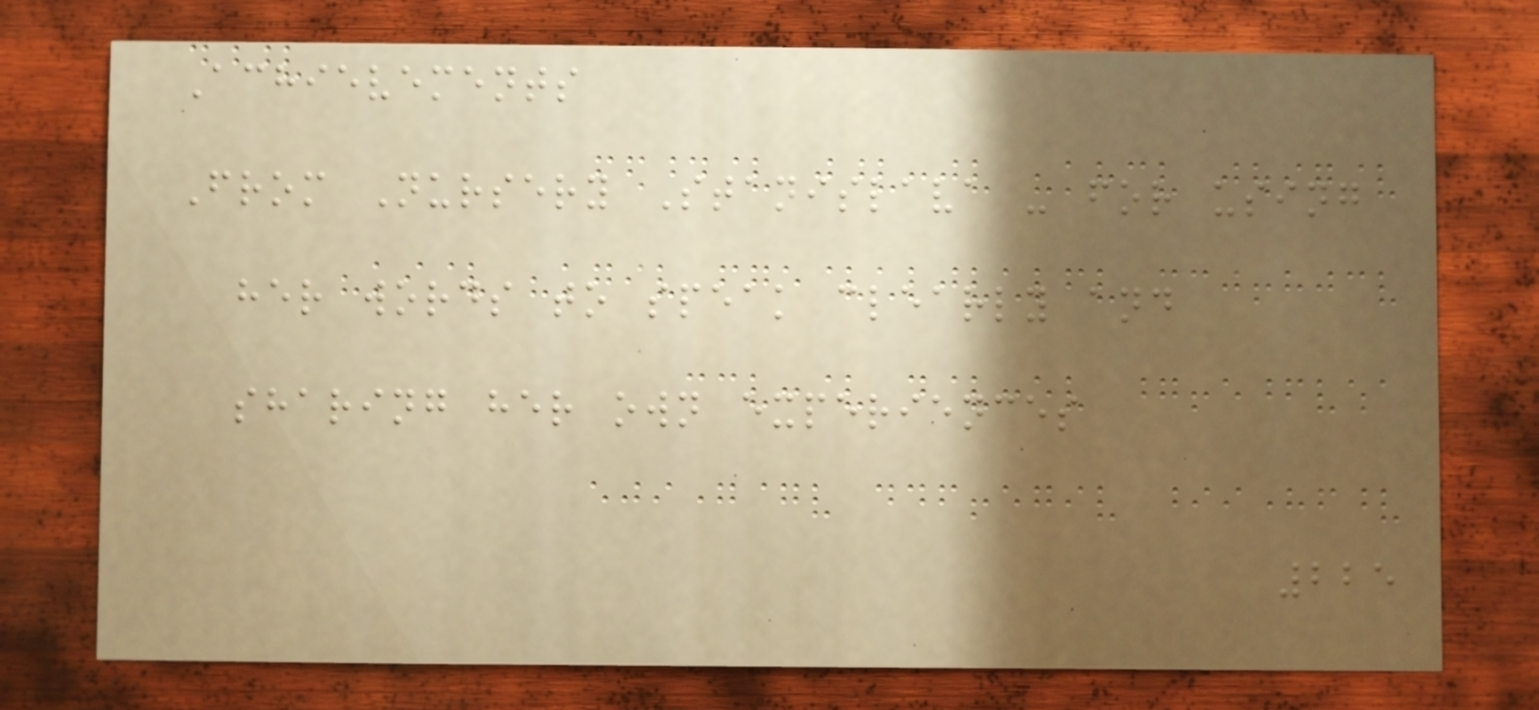Achievements
From Nursery Stanislava - for using
her words to speak clearly and
sharing her own experiences
225
